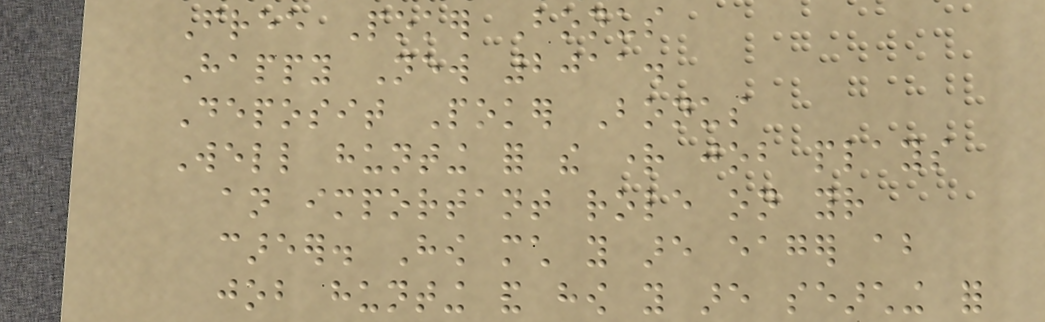Free Poker Bonus
Happy New 2011.
Deposit Poker Bonus
Well hunting for the right job plays
an important role on your
career. How much you are eager about
job hunting and how you are searching for
